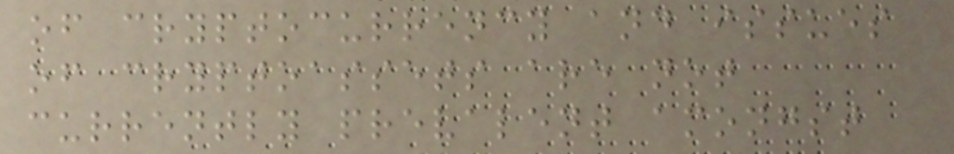of cryptocurrency and issues
of cryptoassets are not
currently prevalent amongst
